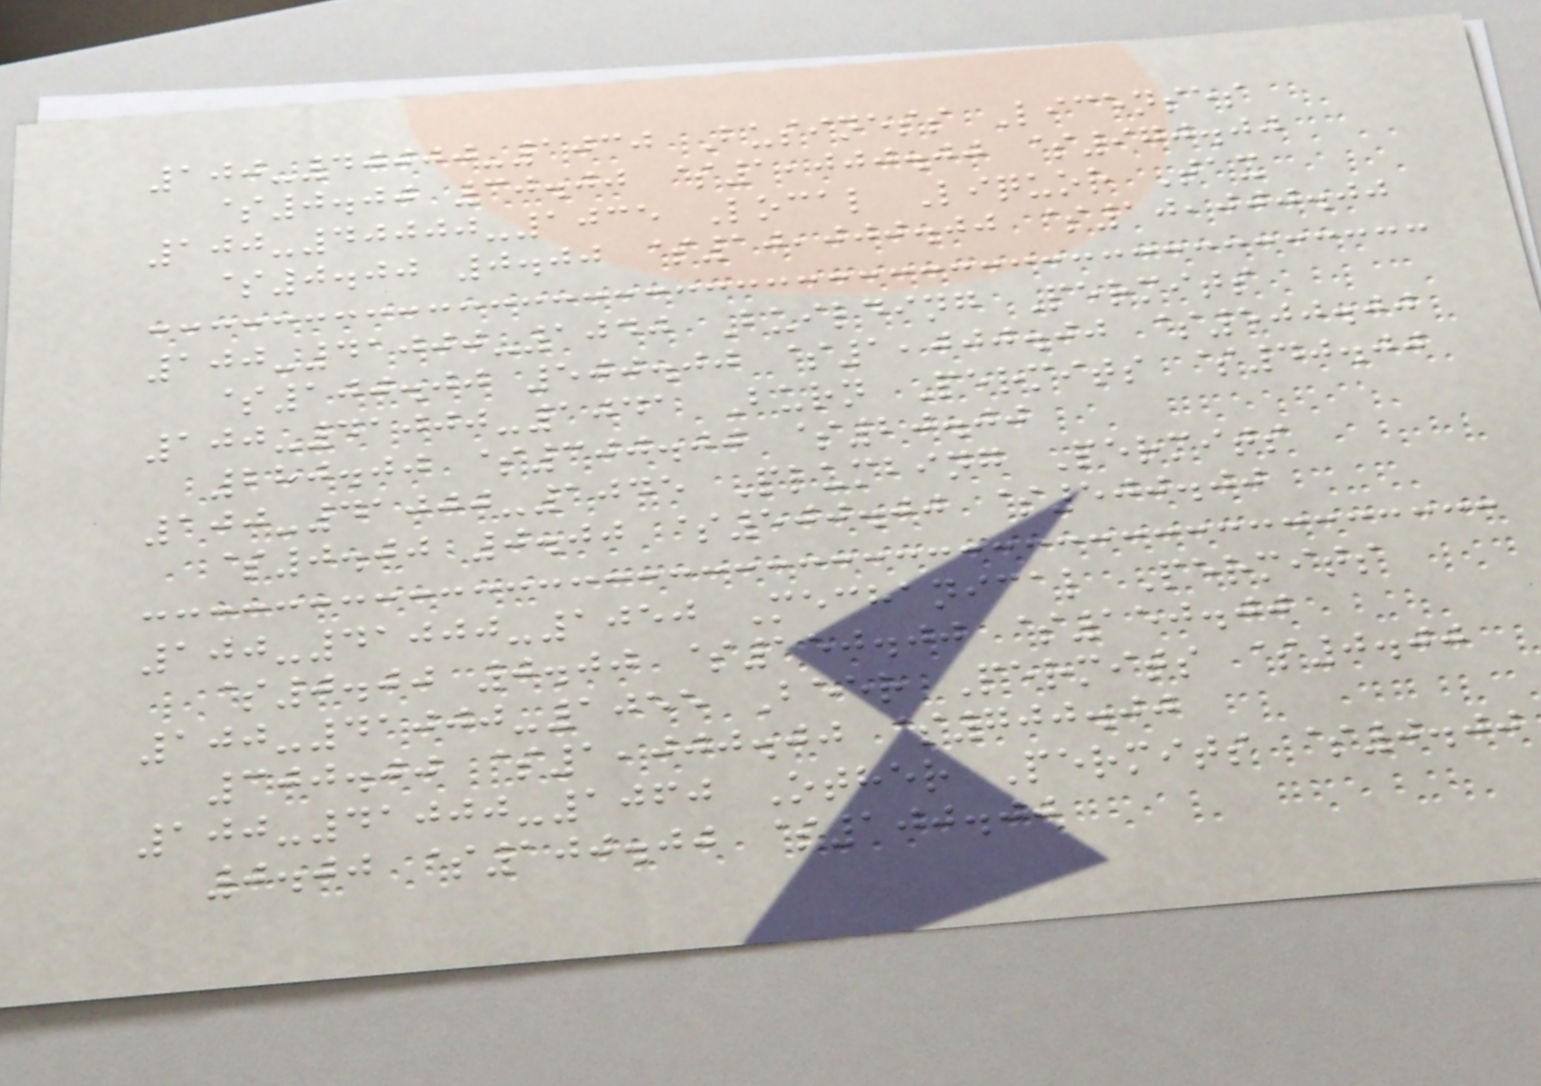100-40000-1030 Business Licenses
$0.00 30.00 $1,000.00 $970.00
100-40000-1035 Local Liquor Tax
$0.00 0.00 $10,000.00 $10,000.00
100-41000-1040 Building Permits
$100.00 500.00 $1,000.00 $500.00
100-41000-1041 Burn Permits $40.00
280.00 $300.00 $20.00
100-41000-1045 Plumbing Permits
$0.00 0.00 $500.00 $500.00
100-41000-1050 Mechanical Permits
$0.00 0.00 $150.00 $150.00
100-41000-1055 Beer Permits $0.00
300.00 $1,000.00 $700.00
100-41000-1060 Other Permits $0.00
0.00 $100.00 $100.00
